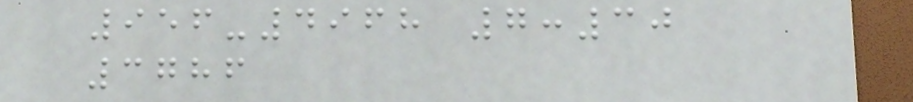956-4968 7:30
3786
